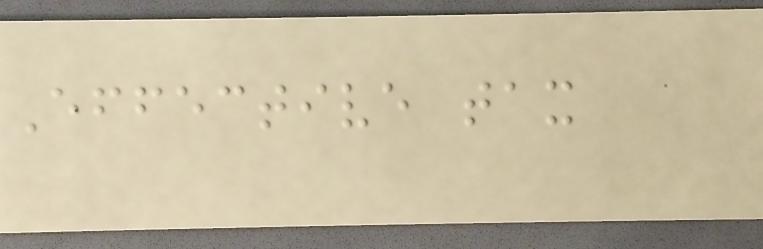Effective tax
